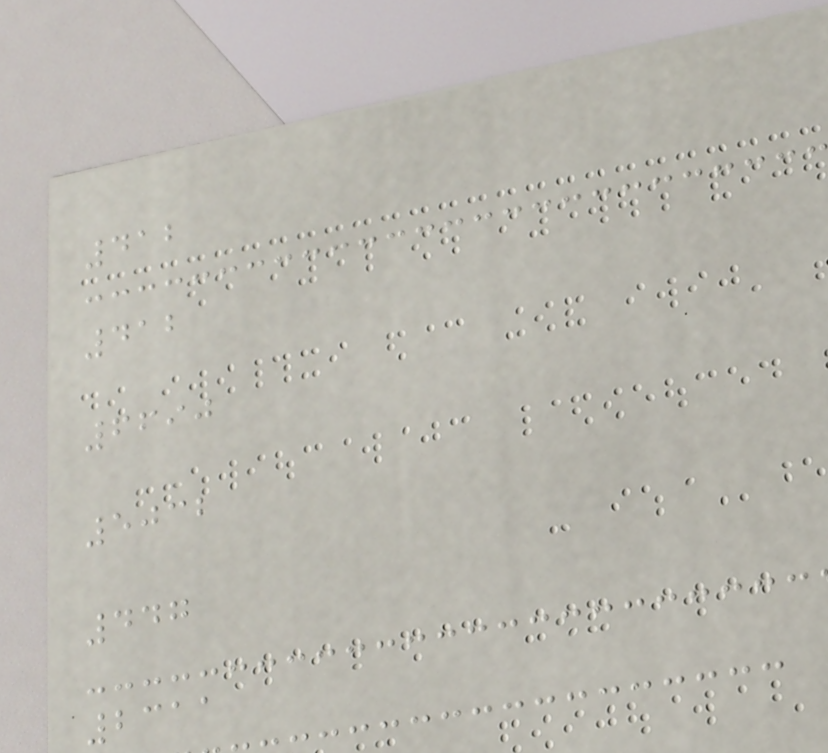412
412
6690
5032
447
2311
